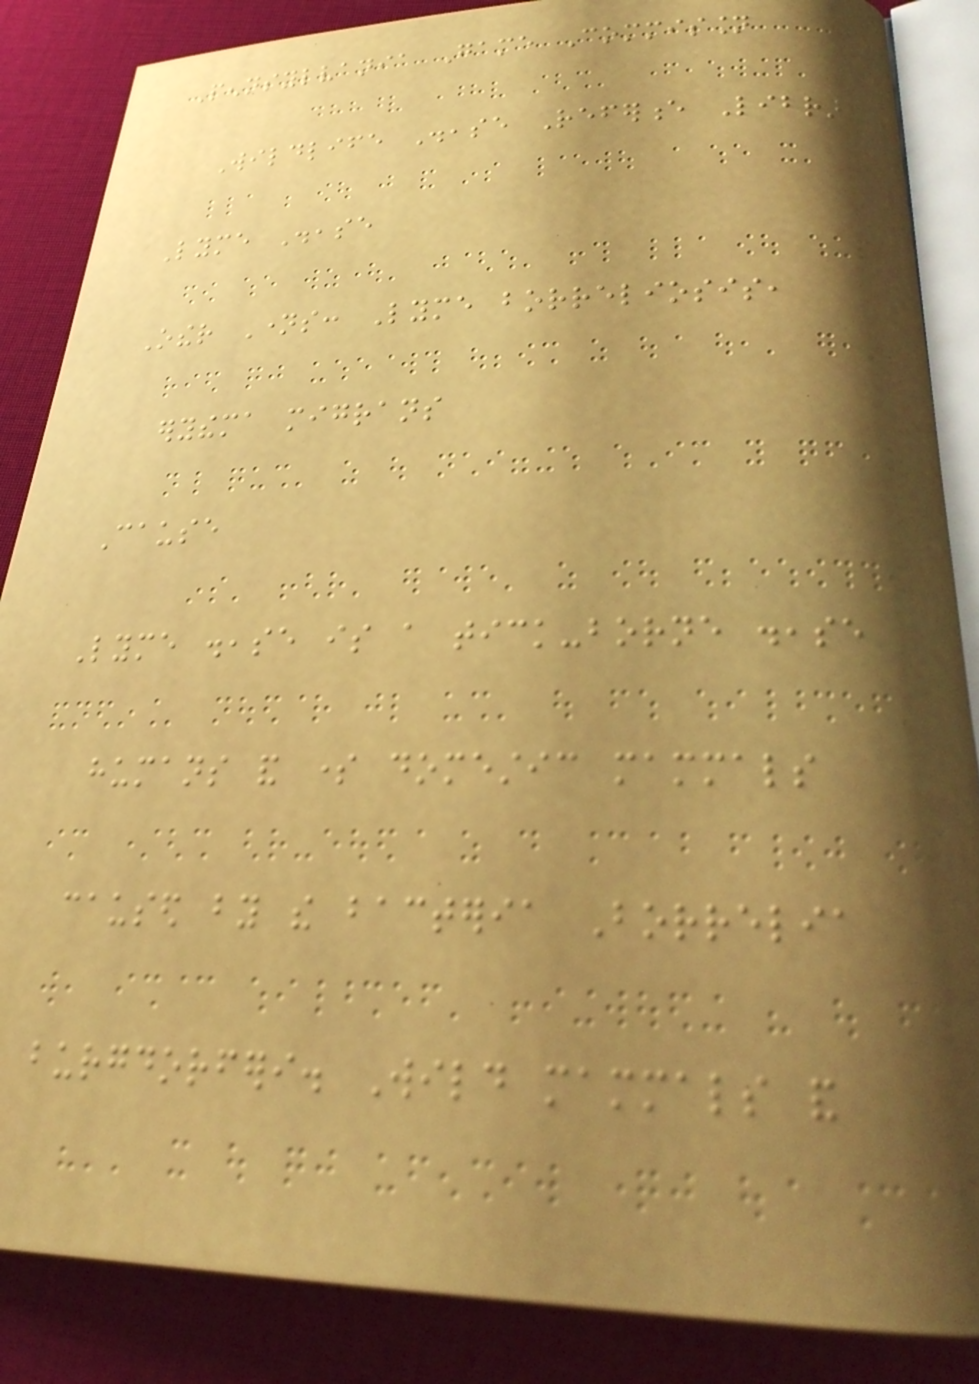Pennsylvania Game Commission
Wildlife Disease Reference Library
Lyme Disease
Other Names: Lyme borreliosis,
erythema migrans
Cause
Lyme disease is a tick-borne disease of
humans and some domestic mammals
caused by the bacteria Borrelia
burgdorferi. Wild mammals and
